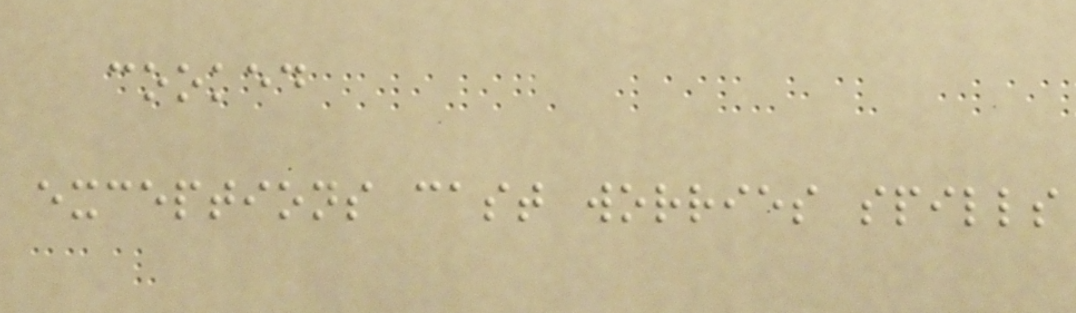cooked
exceptions cast worries spills
